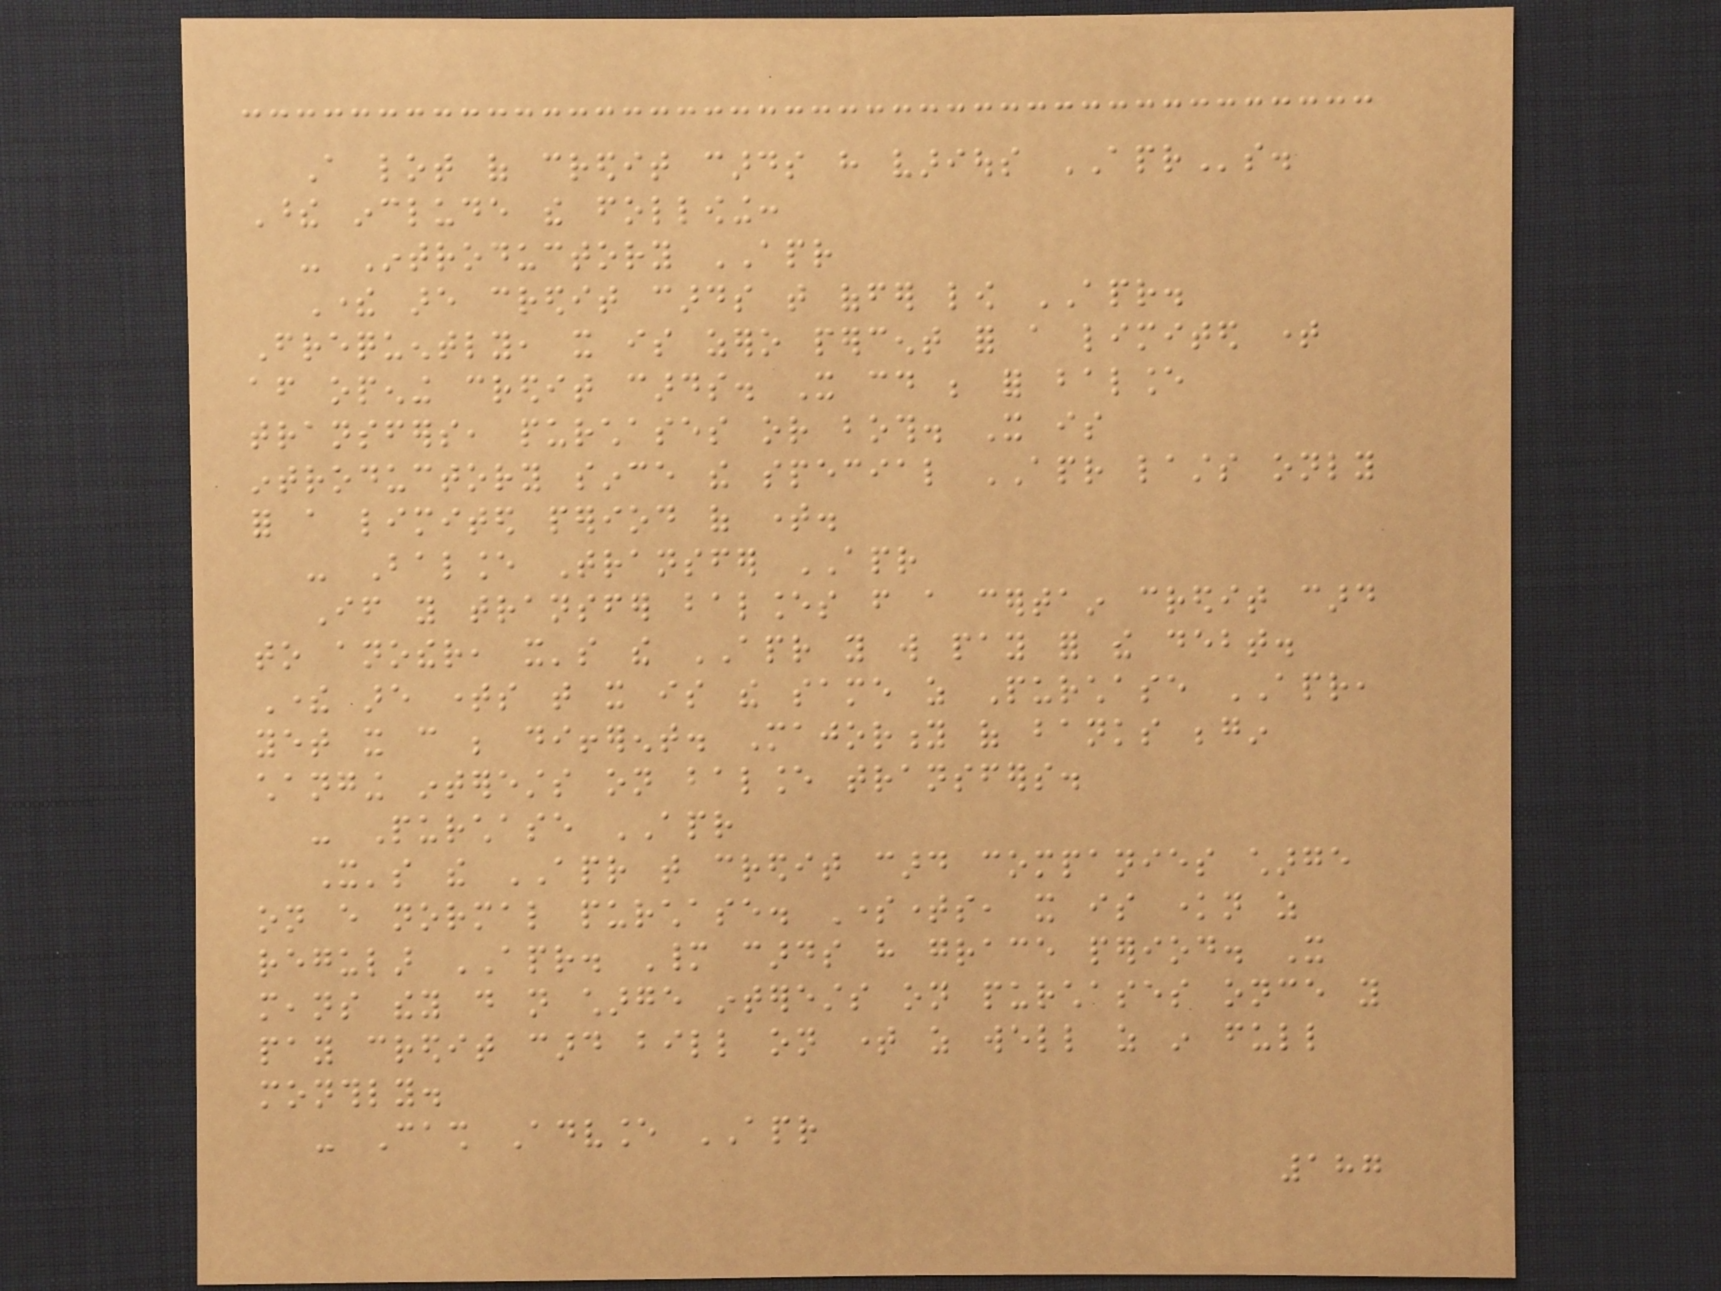A lot of credit cards have various APRs.
These include the following:
- Introductory APR
There are credit cards that offer low APR.
Frequently, it is zero percent for a limited time
after opening credit cards. It could be for balance
transfers, purchases or both. It is
introductory since the special APR lasts only
for a limited period of time.
- Balance Transfer APR
If you transfer balances from a certain credit card
to another, it's the APR you will pay for the debt.
There are times that it is the same as Purchase APR,
yet it can be different. Majority of banks begin
changing interests on balance transfers.
- Purchase APR
It's the APR that credit card companies charge
on every normal purchase. Sometimes, it is known as
regular APR. Many cards have grace period. It
means they do not charge interests on purchases once you
pay credit card bill on time as well as in full
monthly.
- Cash Advance APR
187
